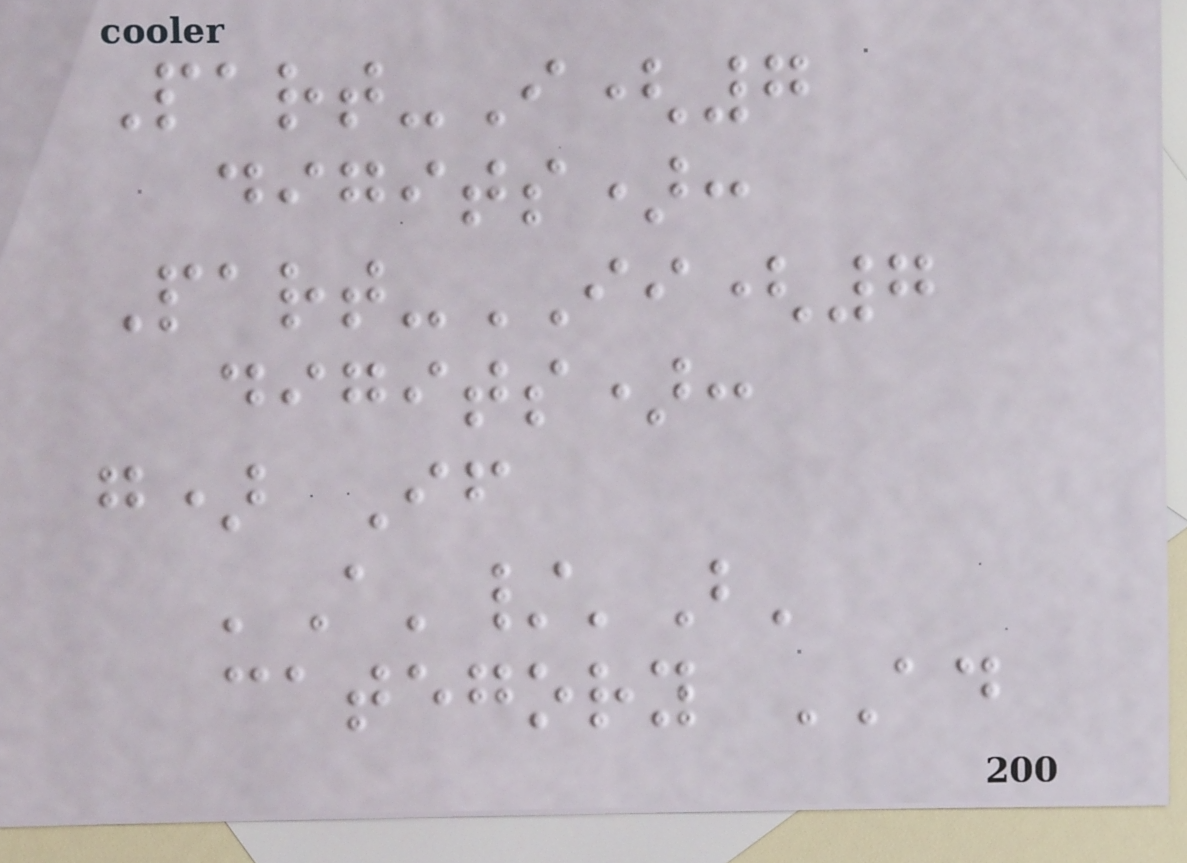Part-I(7
digits):
Part-II(7
digits):
g) If
'A'/'B'
category AD
